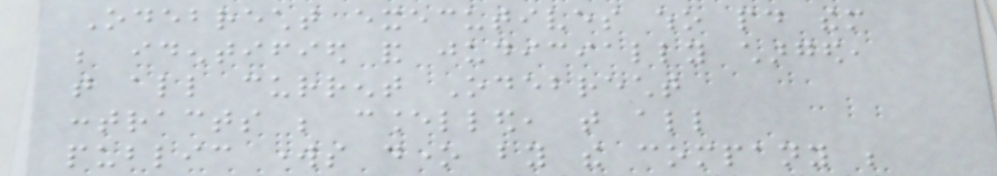Odebrecht executives who paid them
be identified and judicially charged,
that all current Odebrecht
contracts be cancelled, that all
public works done by the company be
